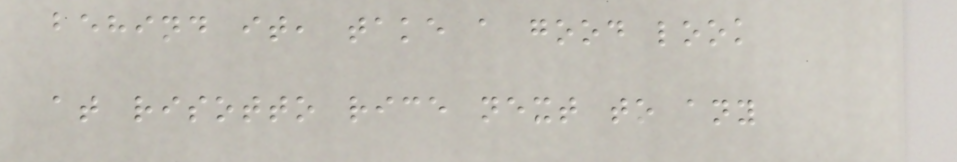behind it, take a good look
at risotto rice next to any
